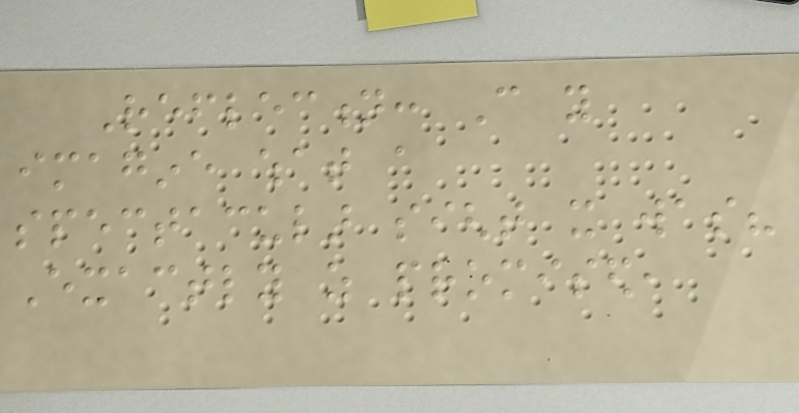Reflection: Can you
imagine what a
spectacular sight it was?
Exactly as promised,
